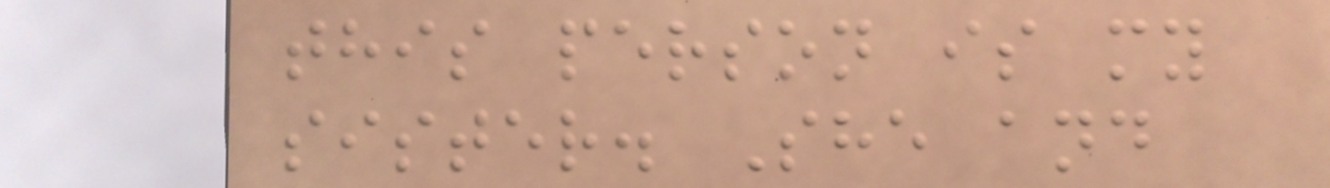this person is my
sister. She and
